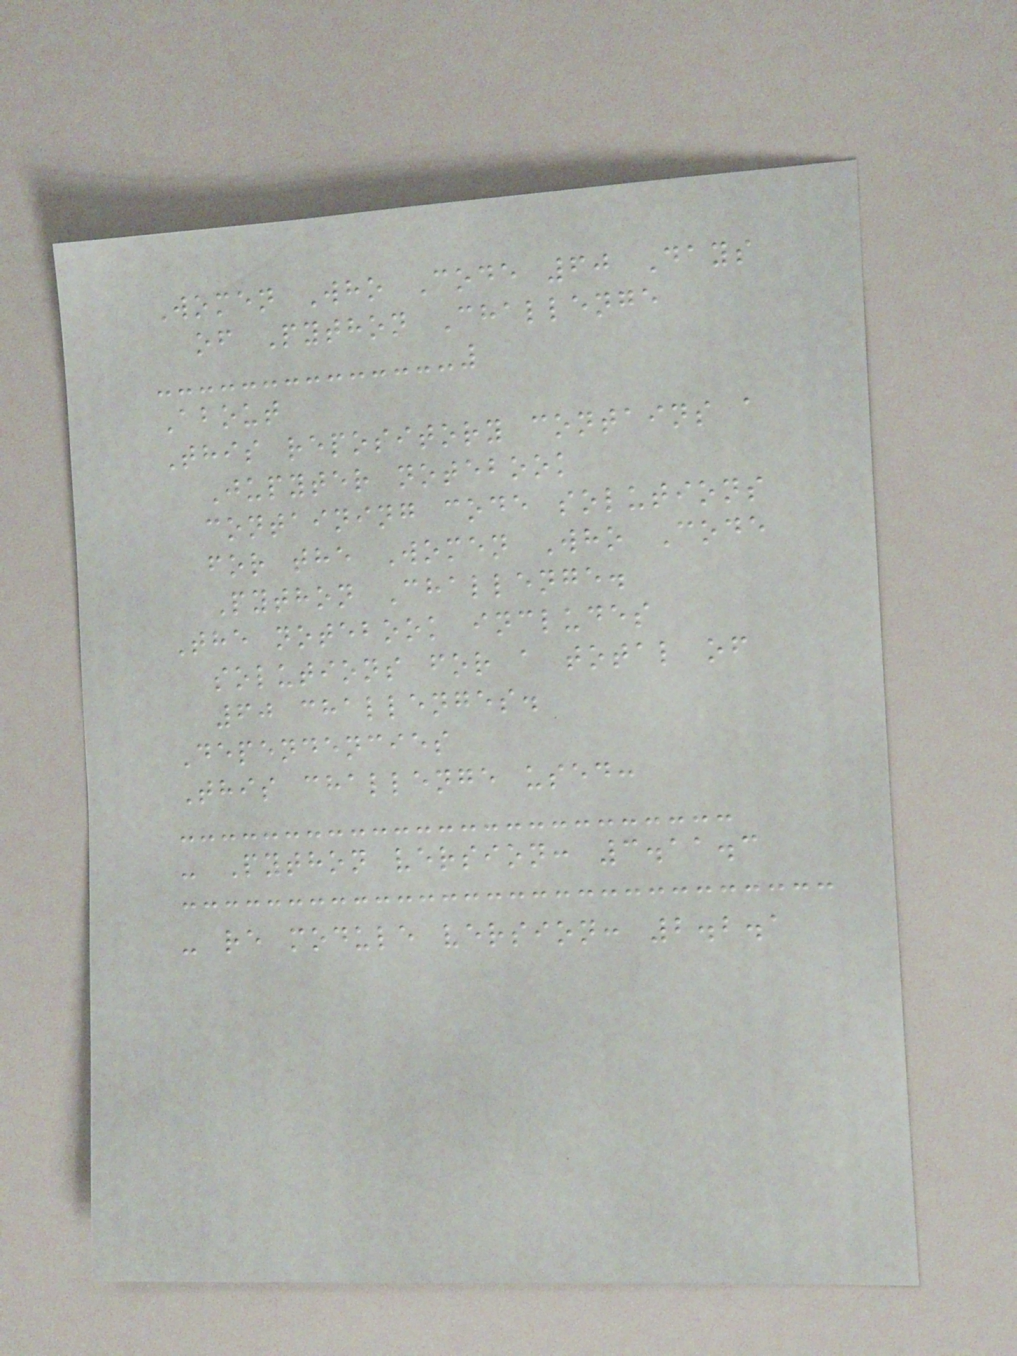Women Who Code 60 Days
of Python Challenge
About
This repository contains a
Jupyter notebook
containing code solutions
for the Women Who Code
Python Challenge.
The notebook includes
solutions for a total of
60 challenges.
Dependencies
This challenge used:
- Python version: 3.11.3
- re module version: 2.2.1
